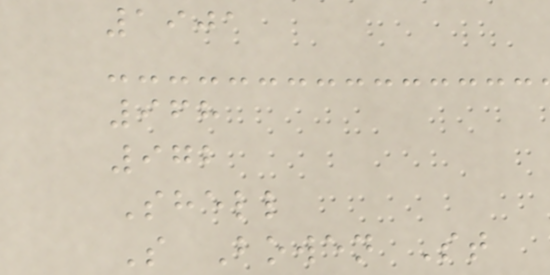1901
968
972
Shell
S Bowen St
